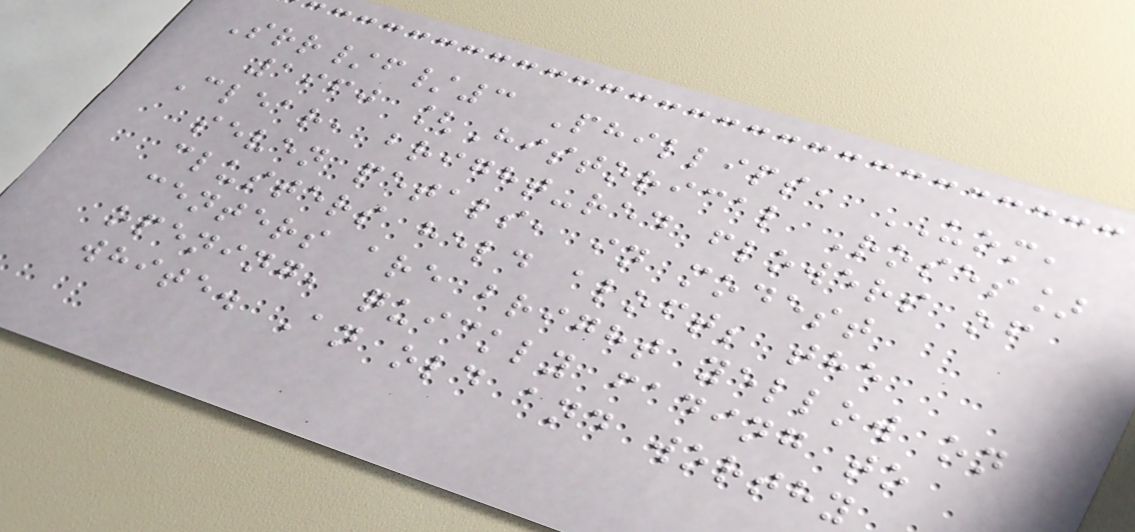Srr/f/3 Phillips, UOM,
1960 [Historical Roses]
Clear, bright-red flowers of
seven petals, in modest
clusters held aloft; the
centers are bright yellow on
opening, quickly fading to
white. An old and worthy
